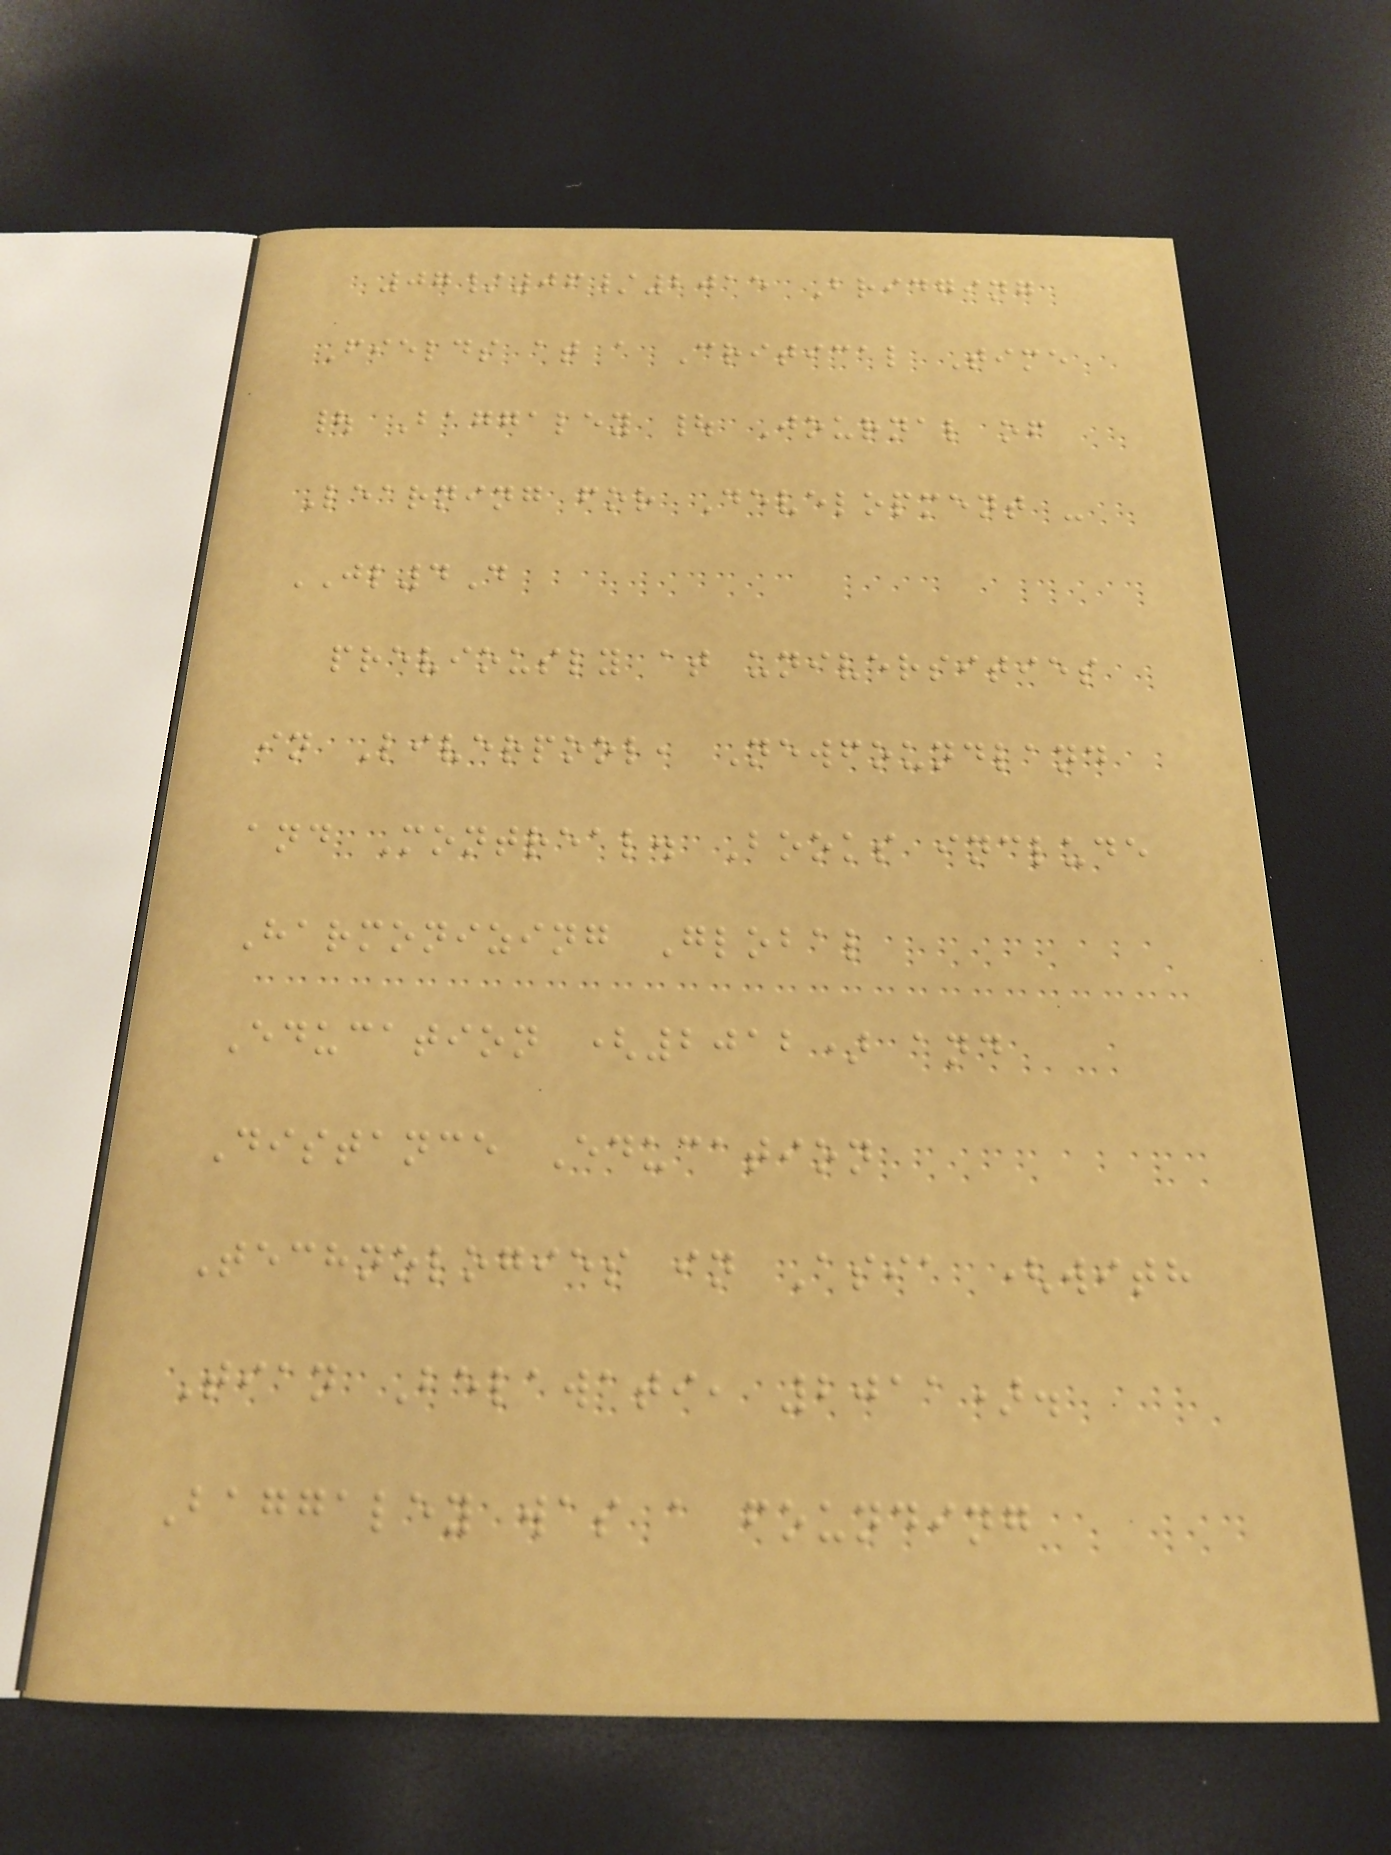07/06/2015 Bridging
Fields at a Critical Time
| Baggaley | Journal of
Learning for Development -
JL4D
previously at universities
in Liverpool, Newfoundland
and Montreal. Books include
Harmonizing Global
Education (2012) and
Distance Education
Technologies in Asia (with
Tian Belawati, 2011).
Baggaley was a founding
